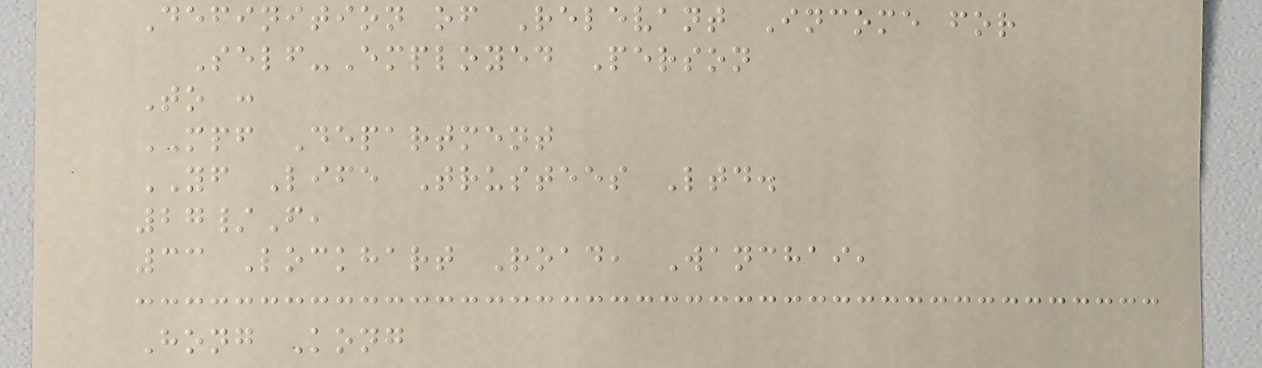Definition of Relevant Income for
Self-Employed Person
To :
MPF Department
YF Life Trustees Ltd.
27/F,
33 Lockhart Road, Wanchai,
Hong Kong
